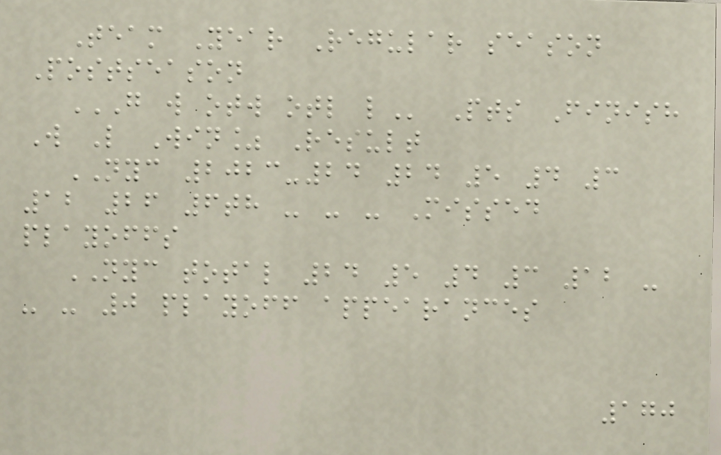Team Year Regular season
Postseason
G W OTW OTL L Pts Finish
W L Win% Result
NYC 2023-24 24 5 4 3
12 26 6th - - - Missed
playoffs
NYC total 24 5 4 3 12 -
- - 0 playoff appearances
170
